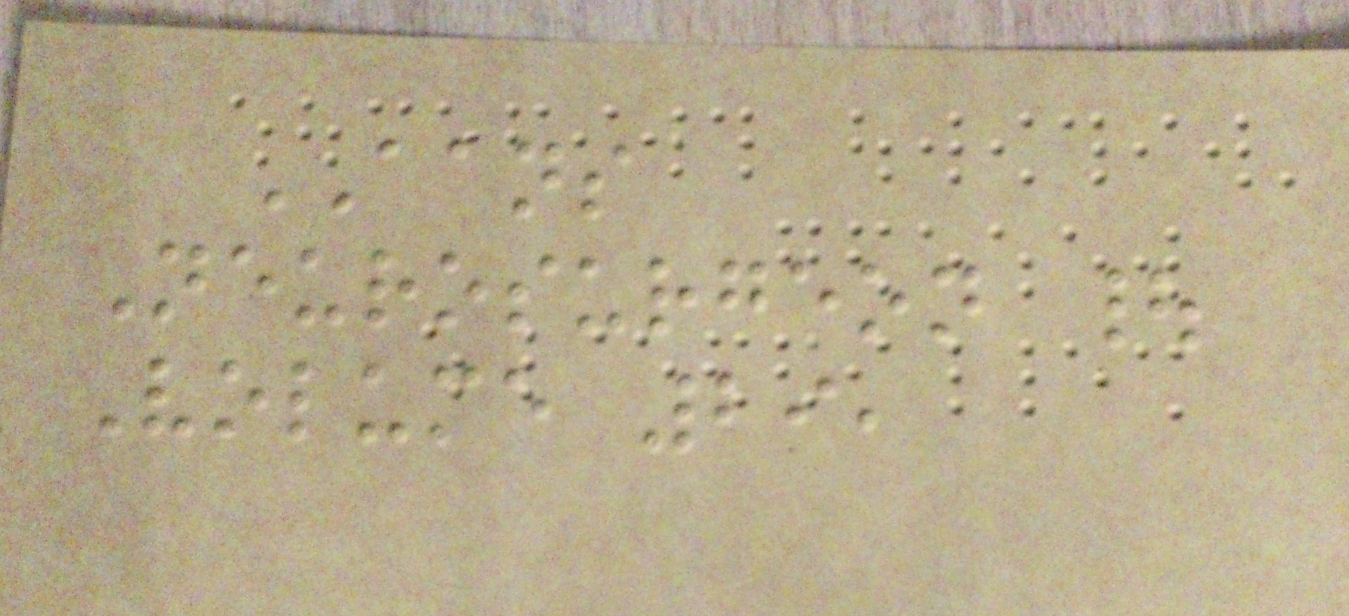AANS
Neurosurgeon |
Volume 29,
